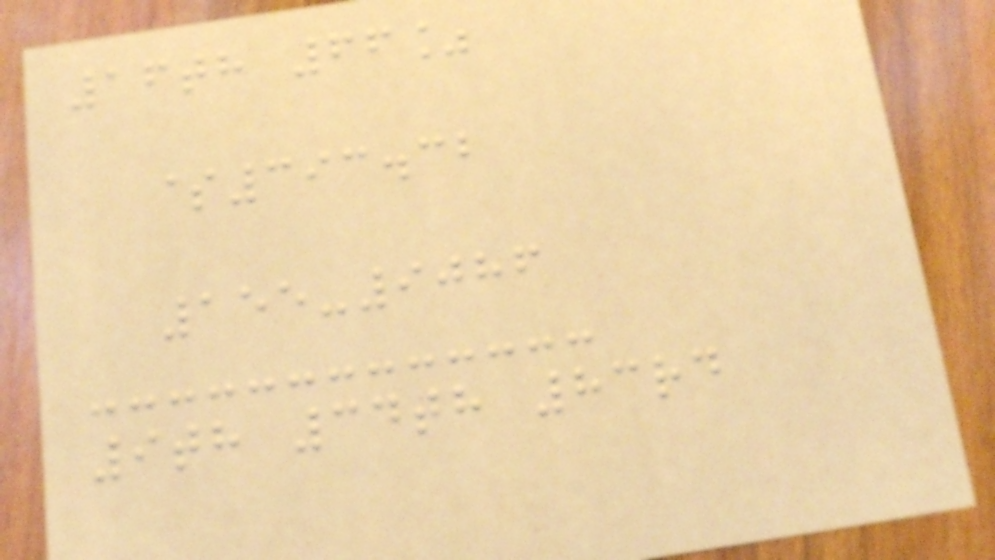16th 66%
$393.32
155-9086
9th 34th 83rd
